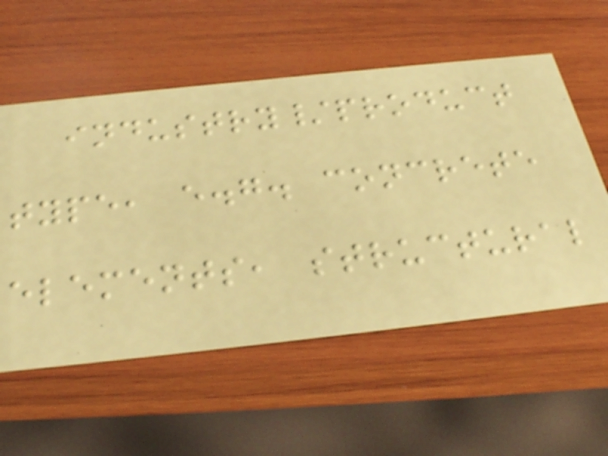industry/product
type, e.g. concrete
elements, structural
